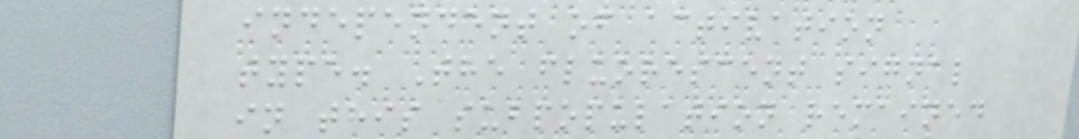independent of activation
type. The fluorescent signal
in this subpopulation remained
